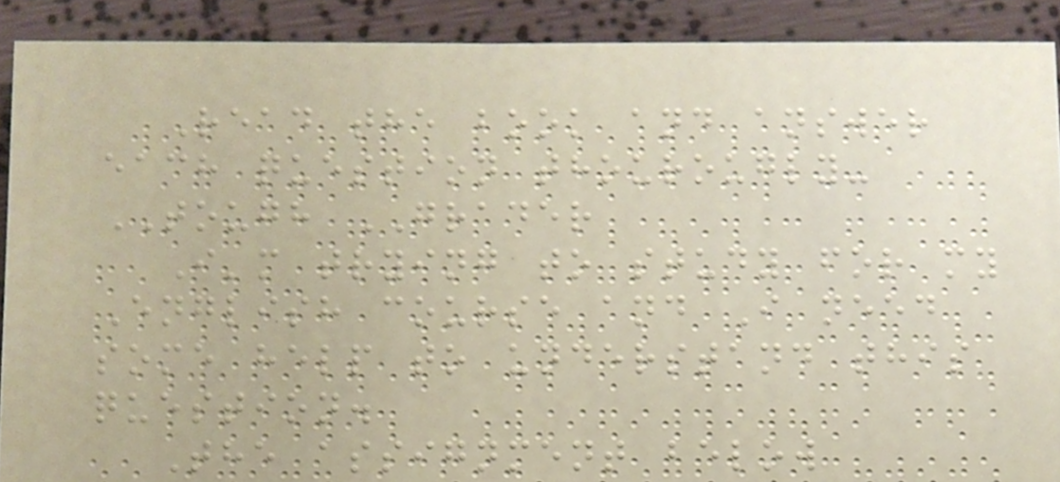Read the book and answer
each question thourougly-
TOUGH GRADER
I'm trying to study for my
English course and I need
some help to understand this
question.
The assignment below
